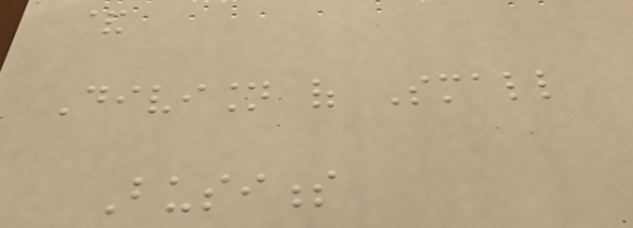&
Division of Small
Business
